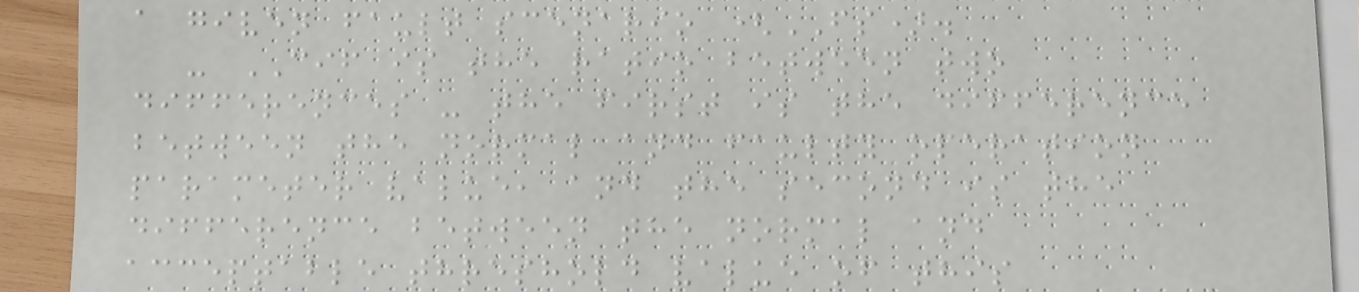a given fault scenario (FS).
- CIF is the ratio between two
differences - the first is the difference
between the normal and faulty operation
parameter value, and the second is the
difference between the normal and
acceptable threshold value of this
